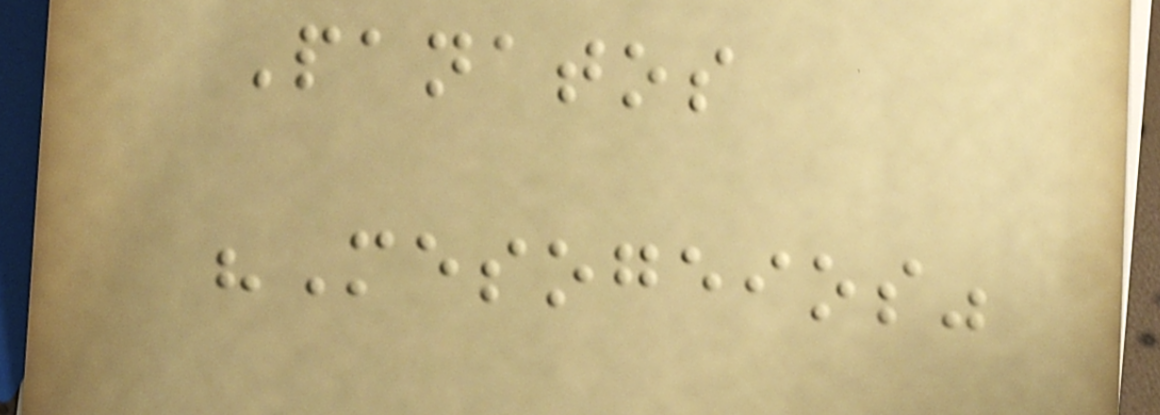Panatos
"Mesogeios"
